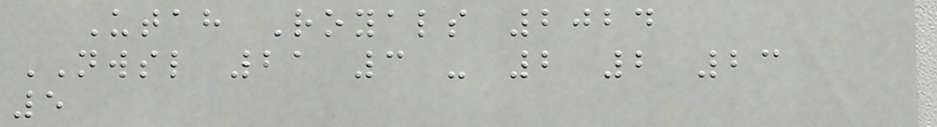Utah Royals 2024
NWSL 21 3 - 2 2 23
5
